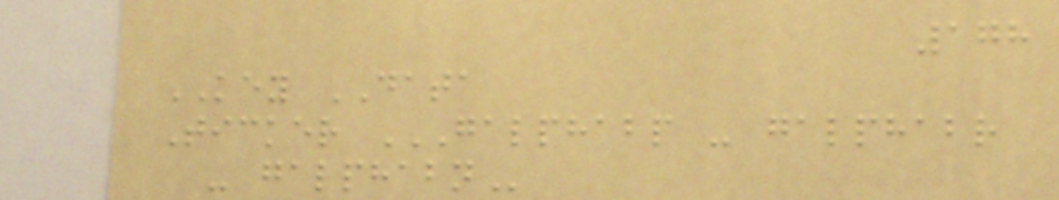178
KEY DATA
Ticker GALPHABP - GALPHABR
- GALPHABN
